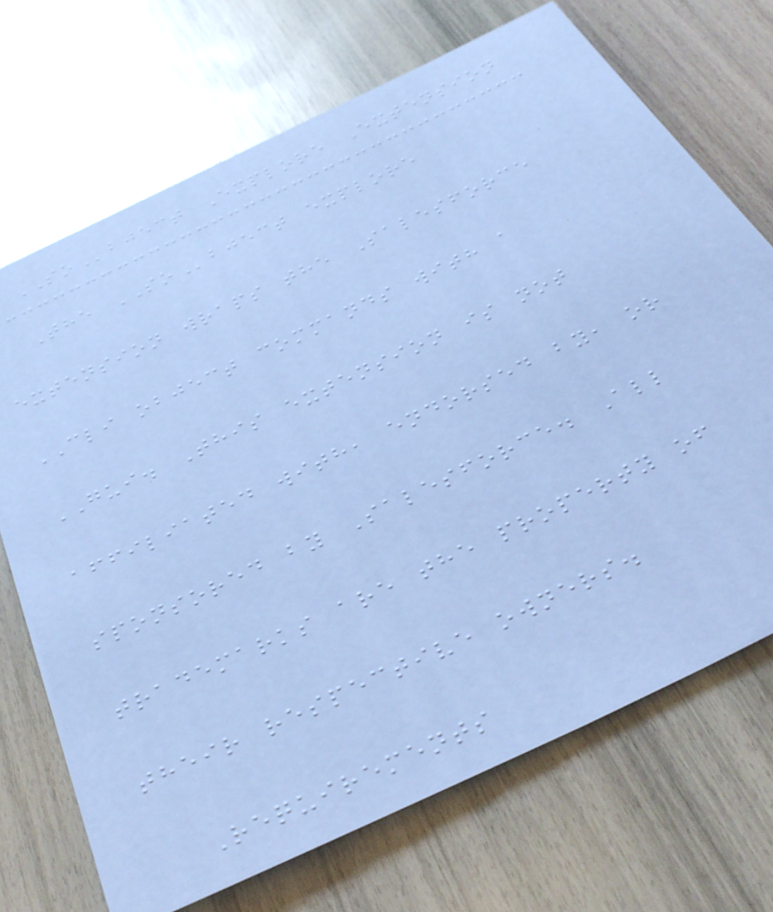SObject Explore Extension
The SObject explore
extension wraps the Salesforce
CLI object commands with a
GUI. This extension is not
affiliated with, endorsed by, or
sponsored by Salesforce. All
trademarks are the property of
their respective owners.
Requirements
